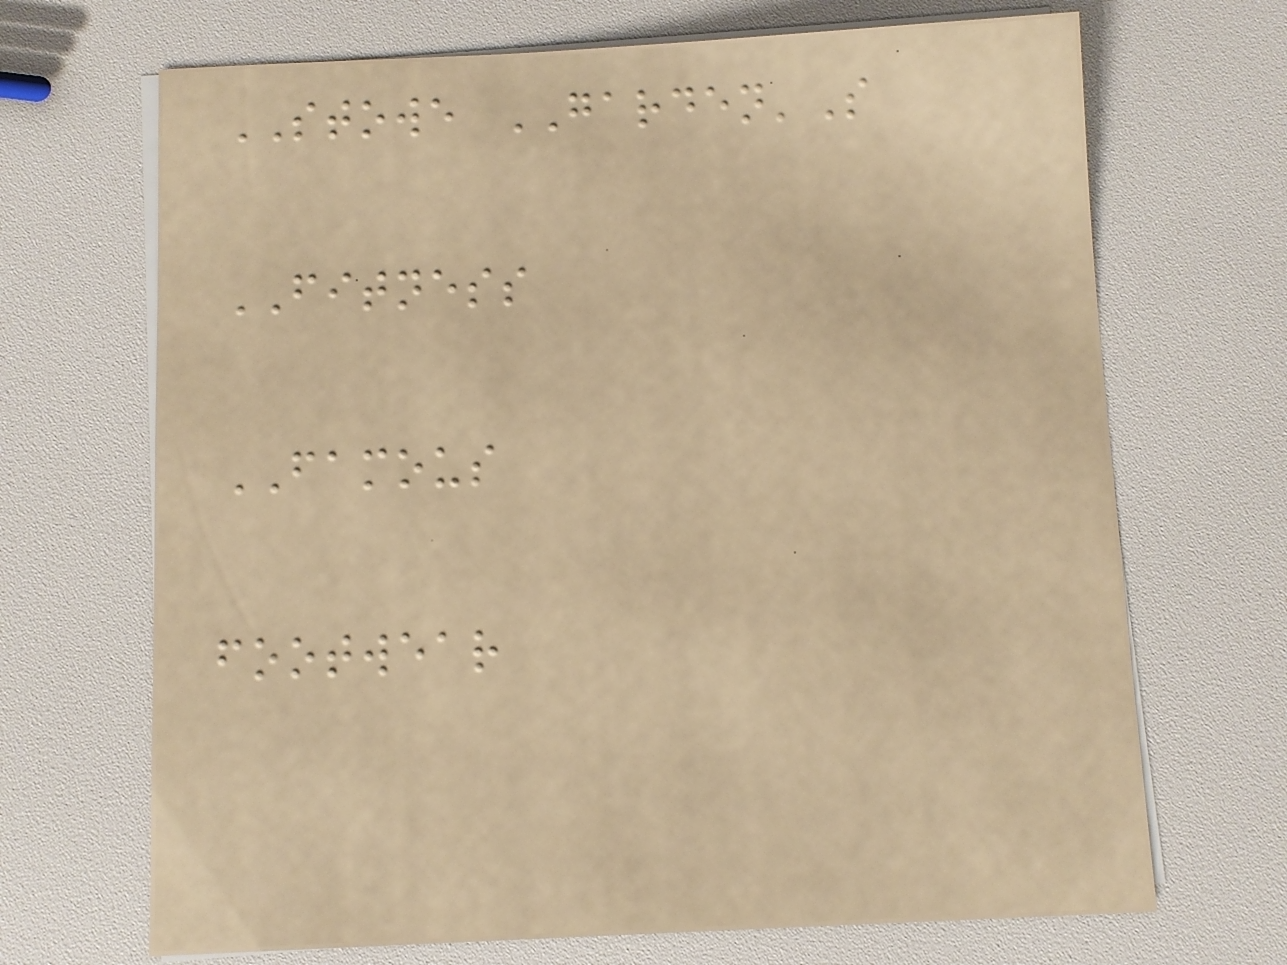STOWE GARDEN'S
FITNESS
FAMOUS
footwear
